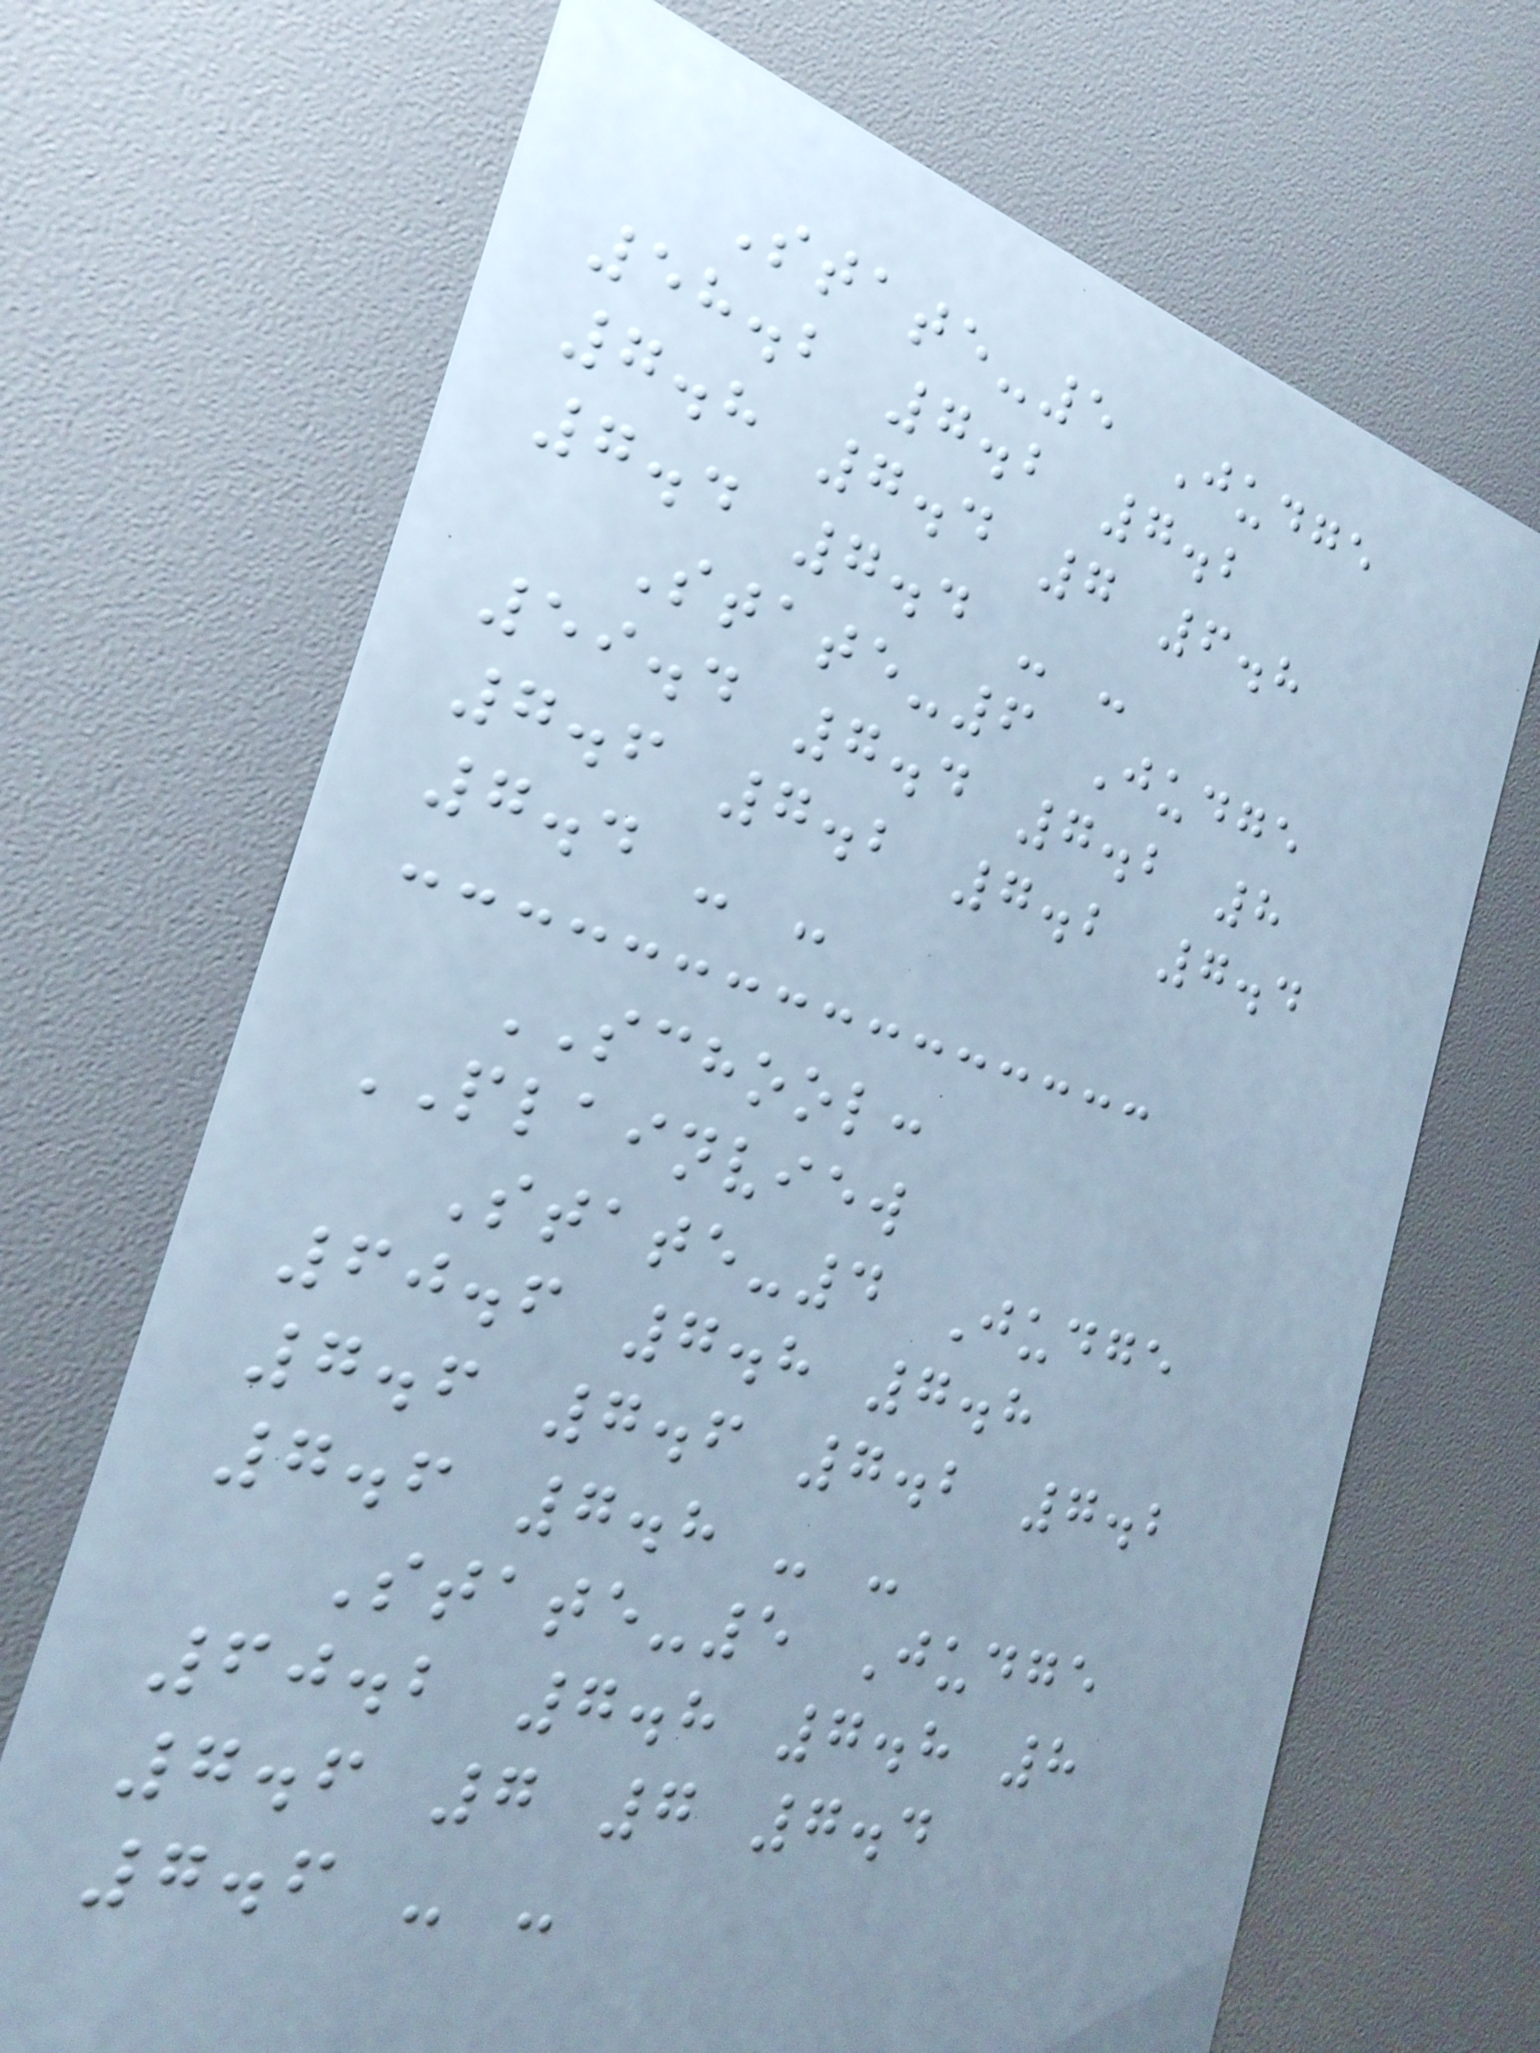State-5 Judge
58.2 7.2 7.2
7.8 7.4 7 6.8
7.4 7.4 - -
State-6 Judge
59.4 7.4 7.2 8
7.6 7.2 7.2 7.4
7.4 - -
SCHOOL:
PLAINVIEW
State-4 Judge
60.6 7.8 7.8
7.6 7.6 7.2 7.2
7.6 7.8 - -
State-5 Judge
60.2 7.8 7.8 8
7.6 7 7 7.4
7.6 - -
